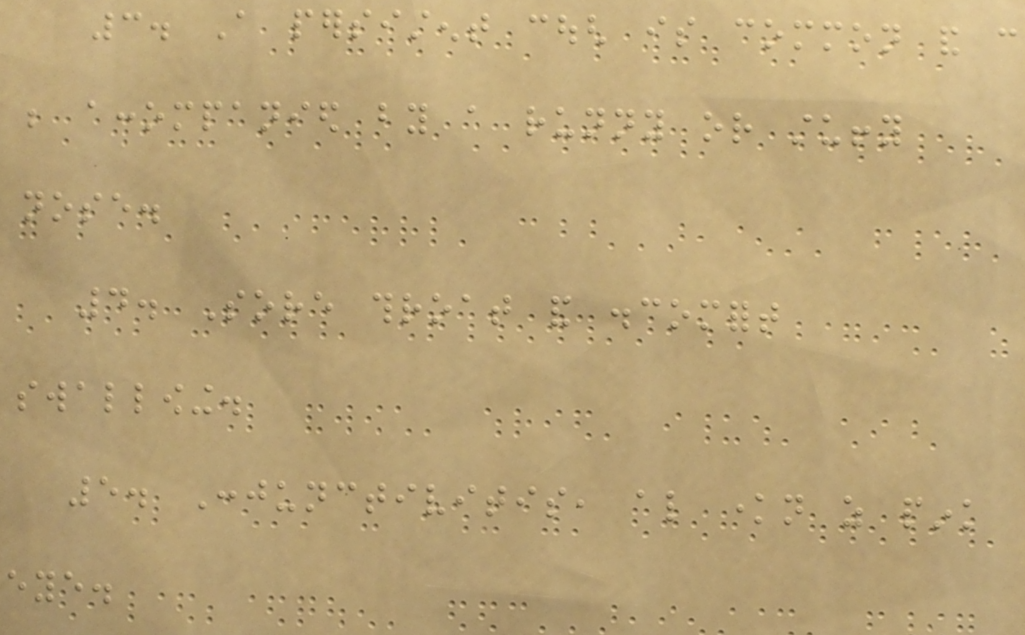3. A persistent cough is common and can
be accompanied by a runny or stuffy
nose.
4. Sore throat and discomfort
swallowing.
5. Conjunctivitis, also known as pink
eye.
